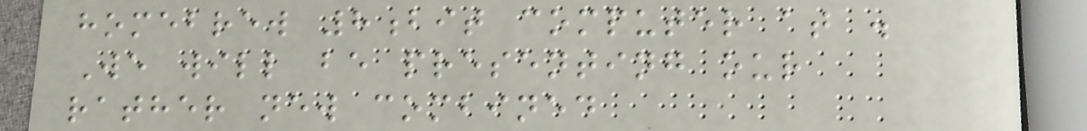homebrew 8bit computer at .
We will be presenting our
rather new combined
